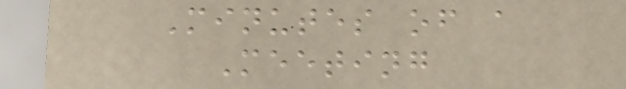Minutes of a
Meeting
